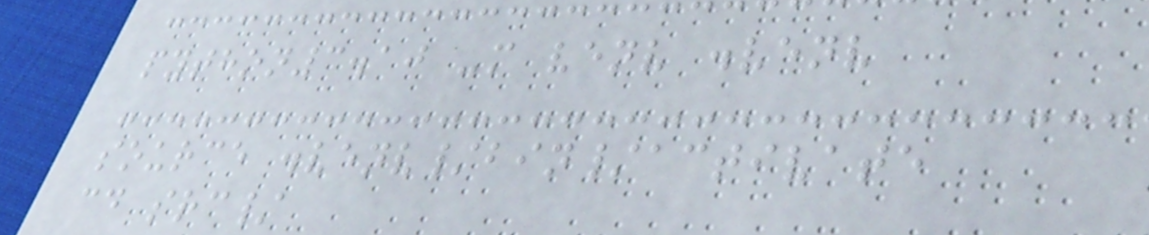python3.10 -m venv .venv
source .venv/bin/activate
cd src/
